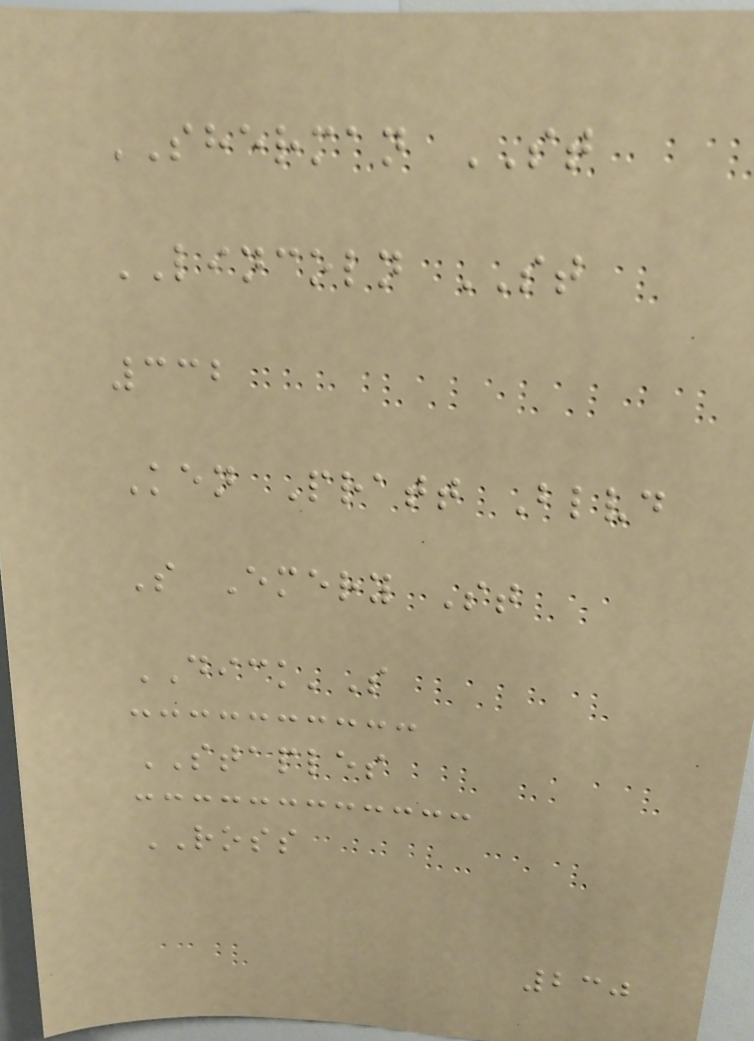SHERMAN ST
LINCOLN ST
332
Ken Pratt Blvd
S Emery St
DICK'S
STAPLES
ROSS
230
